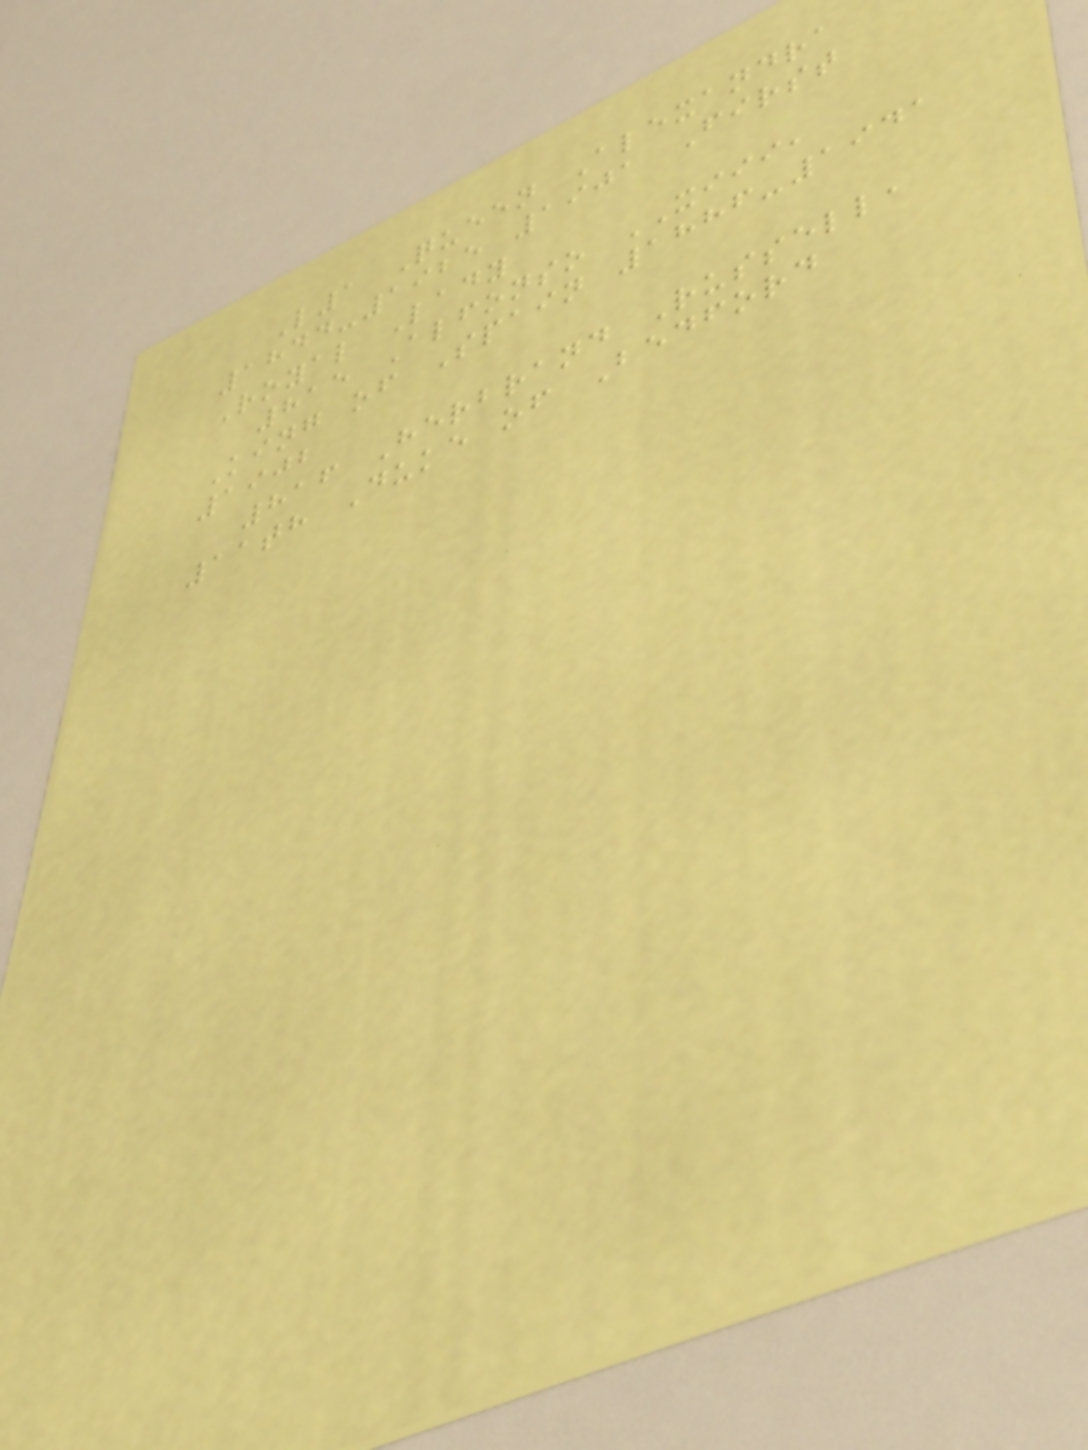L1 Queen Alexandra
1844-1925 1901 First
Royal Lady
815 Alfonso XIII,
King of Spain 1886-1941
1902
816 Herbrand Russell,
11th Duke of Bedford
